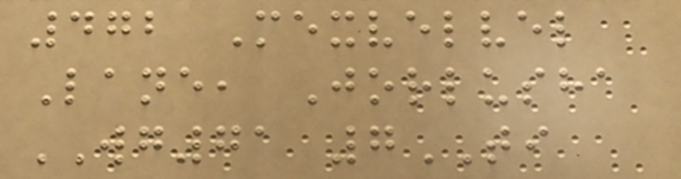472 Mexvelvel
Lane, Jorlusha
WG71 7TI
